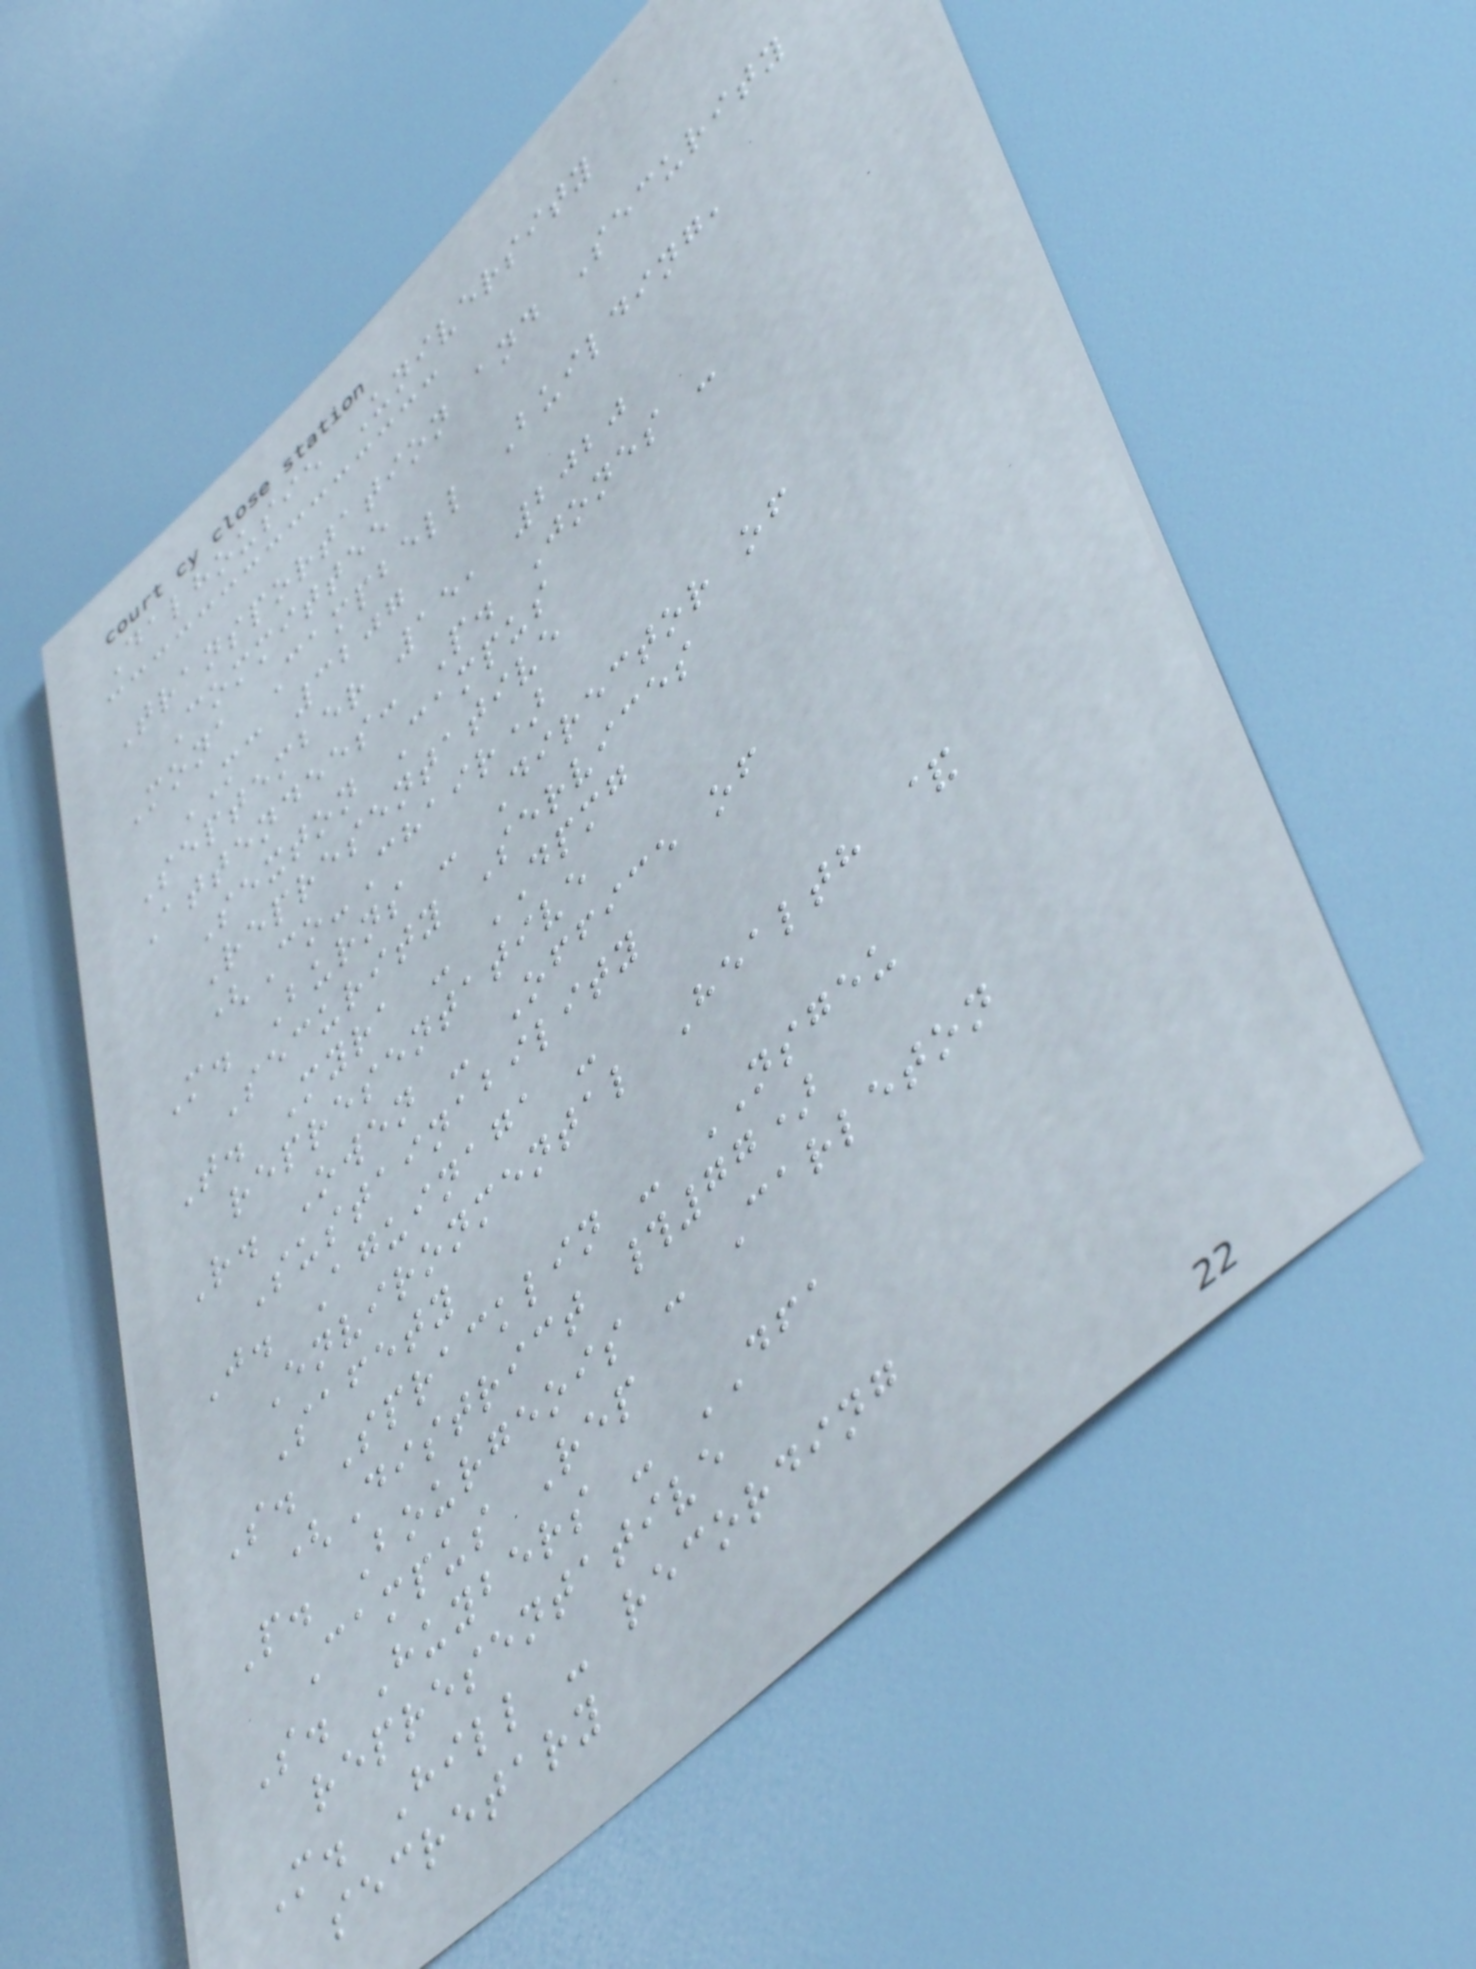Dalhousie University
Transportation and Security
Committee
Mona Campbell Building,
MC 3207
September 15, 2020
Attendees: P. Jones -
Sexton Campus
Representative
(Co-Chair)
M. Burns - Director of
Security Services
T. Myra - DPMG
representative
R. Owen - Office of
Sustainability
J. Aguinaga -
Environmental Health &
Safety
S. Spracklin - NSGEU
(District #77)
P. Bourgeois - Carleton
Campus Rep
S. Huybers - DFA
representative
M. Hill - recording
secretary
